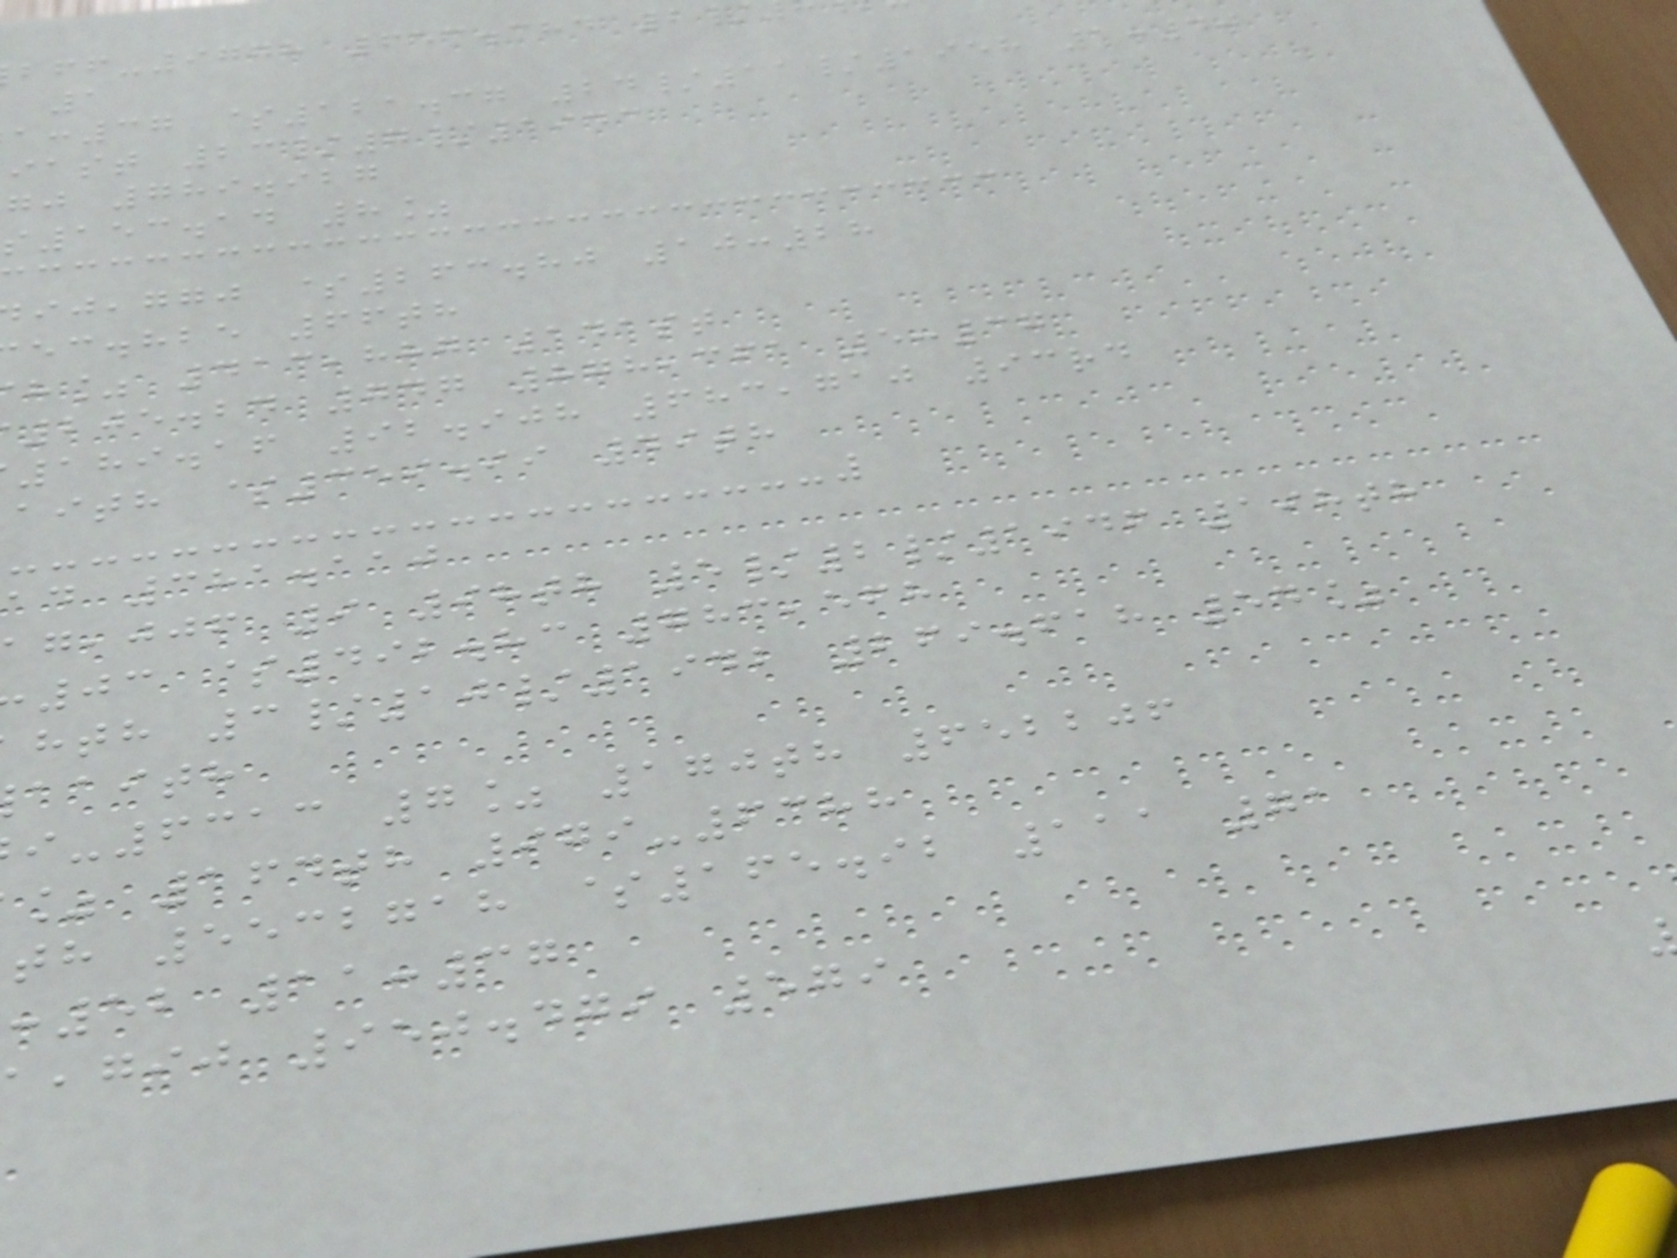-9778 653.384 2/
1
:37 $121.37 24/11/1958 1:40
iast 23/7/1943
gj 789.927
153.14 8%
,ggj $263.80 10:28
ec.hbe 66th
h% 413,887 141st
205.24 747 878,361 5:37
189.16 92.908 683,710 93rd
aith $359.99 49th
ad 381.110
,jjf 9 98th 5/2/1946 198th
03 $492.83 783,568
hth 3/10/1942 269.618 54%
aaith
-6313 7% 170th 652206
% 164th 979-6388
th 5532718 $165.92 111 71
:52 11:37
,gij 950.479 579
